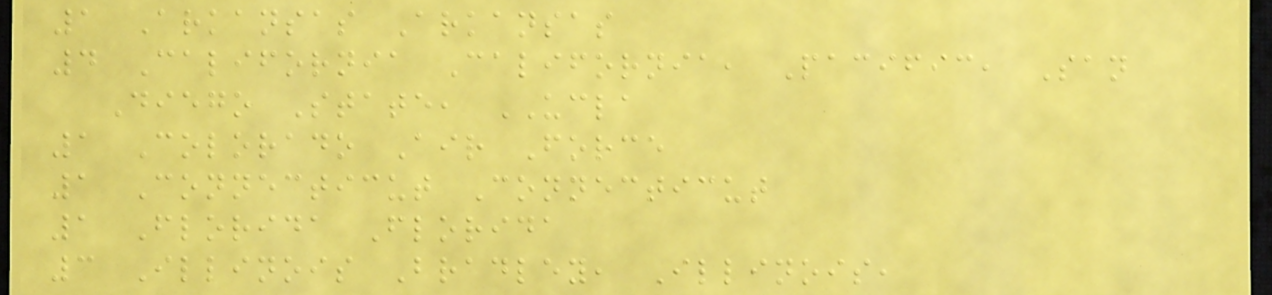1 Arkansas Arkansas
4 California California, Pacific, San
Diego State, UCLA
1 Colorado Air Force
1 Connecticut Connecticut
1 Florida Florida
3 Illinois Bradley, Illinois,
